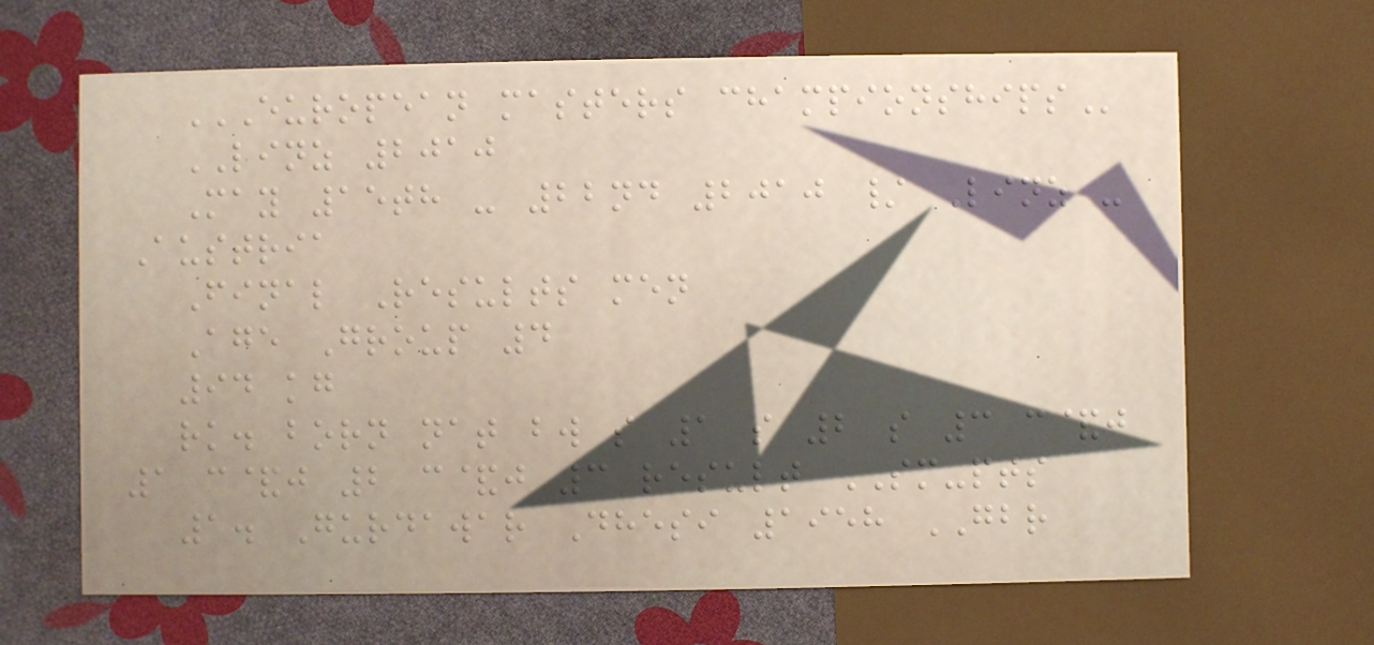EUROPEAN MASTERS CHAMPIONSHIPS
LINZ 2010
May 15th - 22nd 2010 / Linz -
Austria
Final Results men
Age Group 4
94 kg
rk. born nat bw s 1 s 2 s 3 c&j
1 c&j 2 c&j 3 result SM-pts
1. Gurdawar Dhesi 1958 GBR
